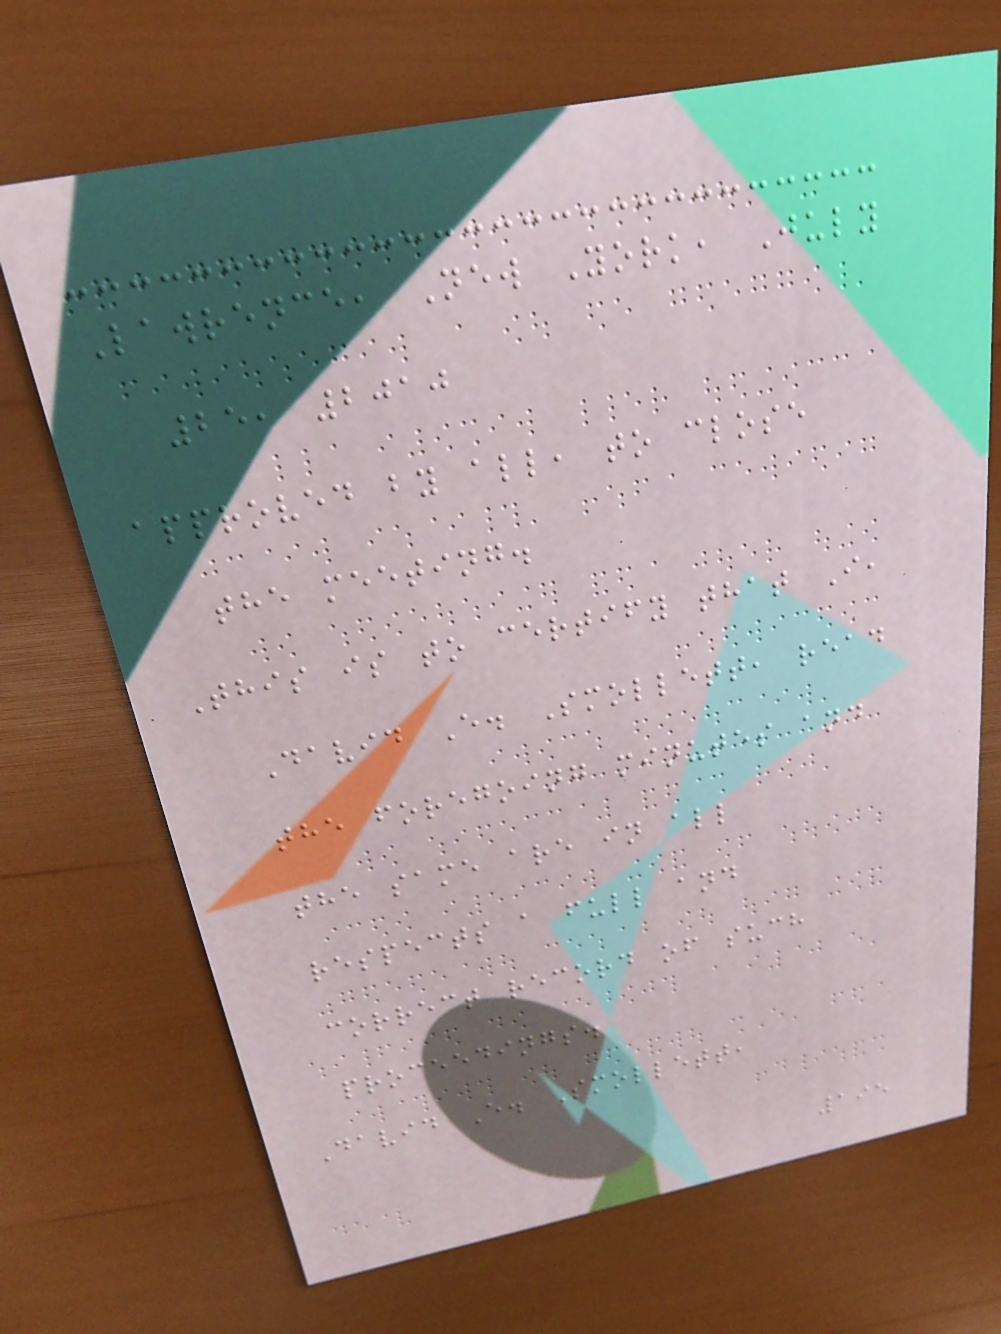Lawrence, New York, July
25, 2010
approved by all, to close
the meeting.
This is to certify that I,
David E. Smollett, read
the foregoing minutes and
the same are in all
respects a full and
correct record of such
proceedings.
David E. Smollett,
195
